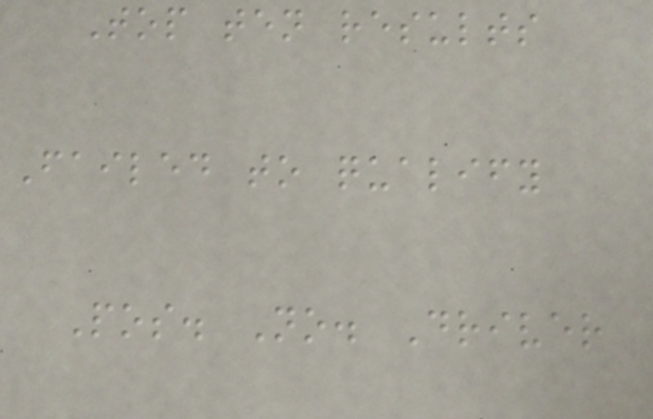Top ten results
Failed to qualify
Pos. No. Driver
